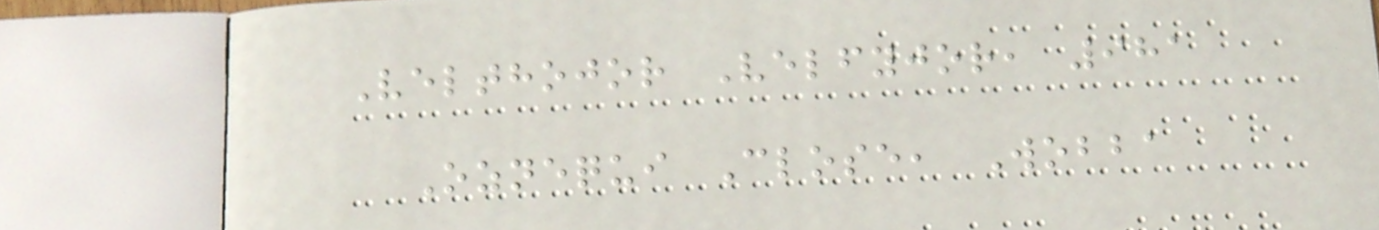Velthojor Velfyjor, 981
Oznequi Close, Wobba
